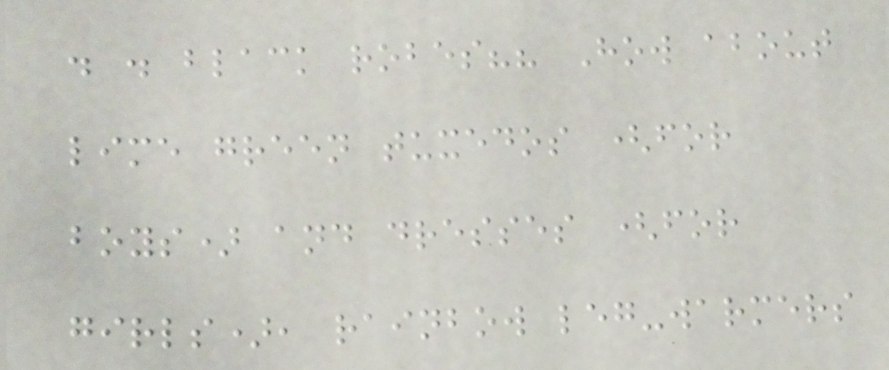. . black robes?? How about
lime green tuxedos (for
boys) and dresses (for
girls), rainbow leg-warmers
